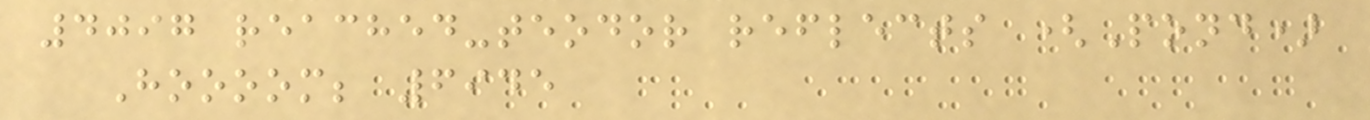4097 reached-teodor reflects (Pond)
Hoooom; 6945
